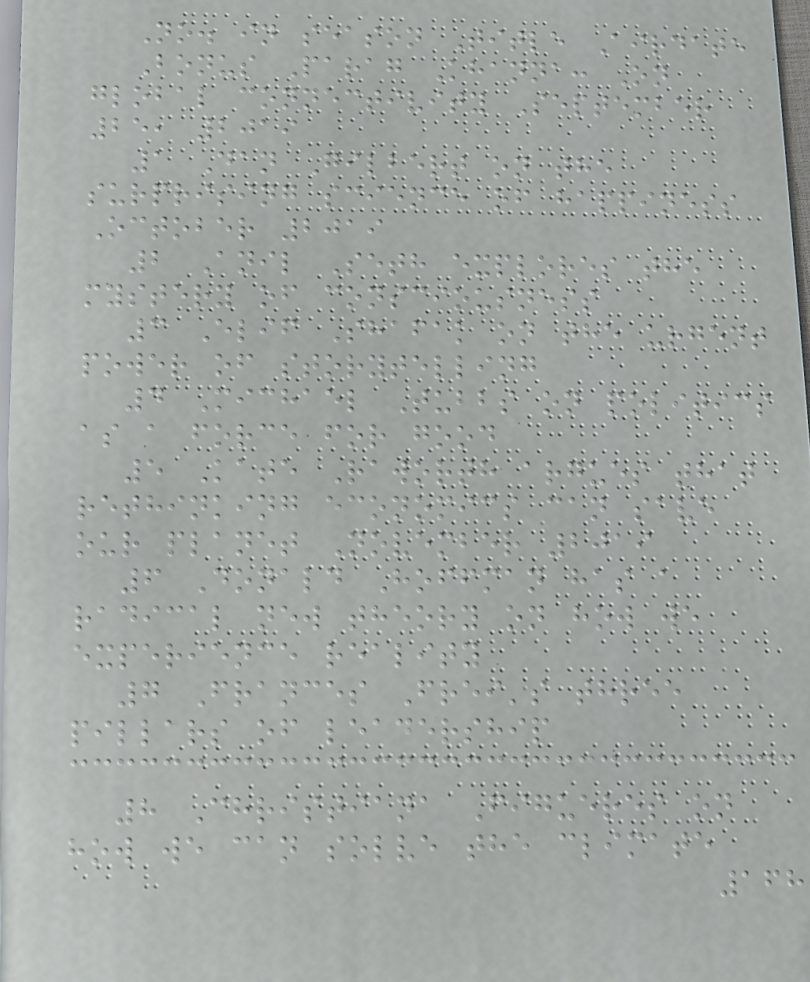No. in season Title Airdate
Bonus Parag Khanna: On
global connectivity September
25, 2019
1 Dan Gilbert on the
surprising science of happiness
October 2019
2 Anil Seth explores the
mystery of consciousness
3 Elif Shafak on the urgent
power of storytelling
4 Michael Tubbs on politics
as a force for good
5 Kate Raworth argues that
rethinking economics can save
our planet November 2019
6 Donald Hoffman has a
radical new theory on how we
experience reality
7 Frances Frei's three
pillars of leadership
8 Christiana Figueres on
how we can solve the climate
168
